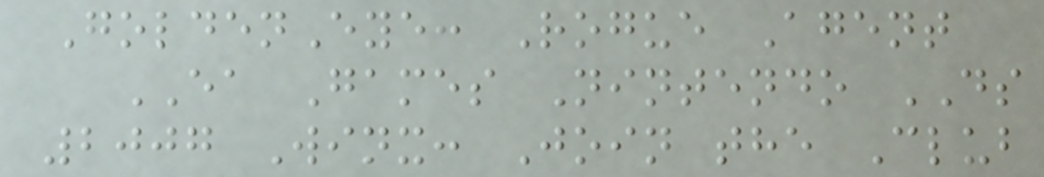GoldenEye: Rogue Agent
EA Games Nintendo DS
2007 Winx: Join the Club
